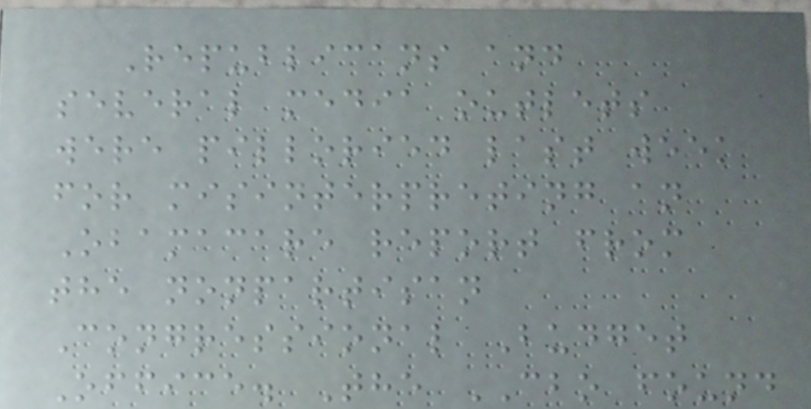Republicans and
several media outlets
were pilloried last week
for misinterpreting an
Obamacare report from
the nonpartisan
Congressional Budget
Office. The CBO found
